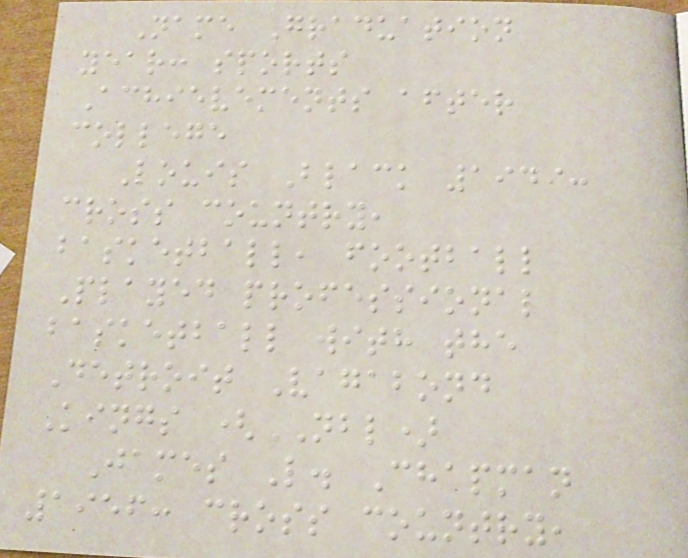Name Graduation
year: sports
Achievements after
college
Louis Black 1949:
cross country,
basketball, football
Played professional
basketball with the
Detroit Vagabond
Kings (NBL)
James L. Chapman
1956: cross country,
